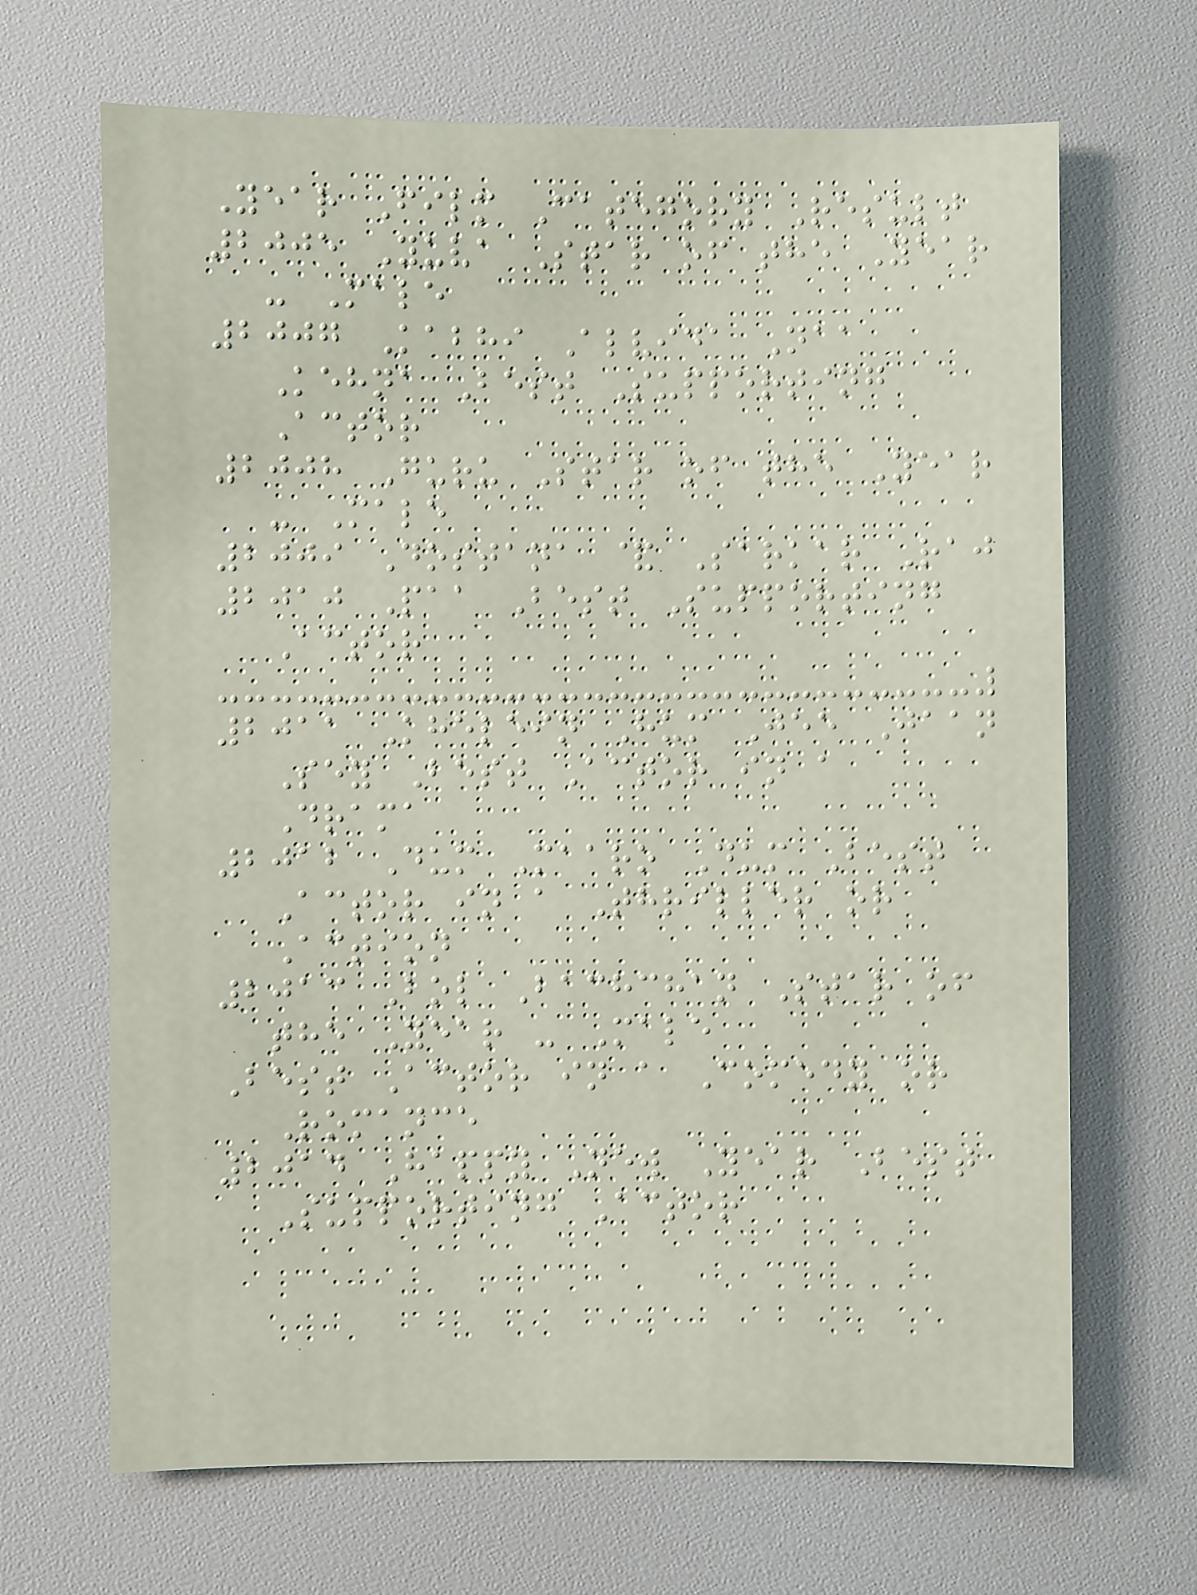Year Film Category Result
2005 Yuva Star of the Year
- Male
2007 Kabhi Alvida Naa
Kehna Best Supporting
Actor
2008 Guru Star of the Year
- Male
2009 Dostana & Sarkar Raj
2010 Paa Best Supporting
Actor
2011 Khelein Hum Jee Jaan
Sey Best Actor in a
Drama
2012 Dum Maaro Dum Best
Actor in a Thriller or
Action
2013 Bol Bachchan Star of
the Year - Male
Best Actor in a Comedy or
Romance
2014 Happy New Year Best
Supporting Actor
